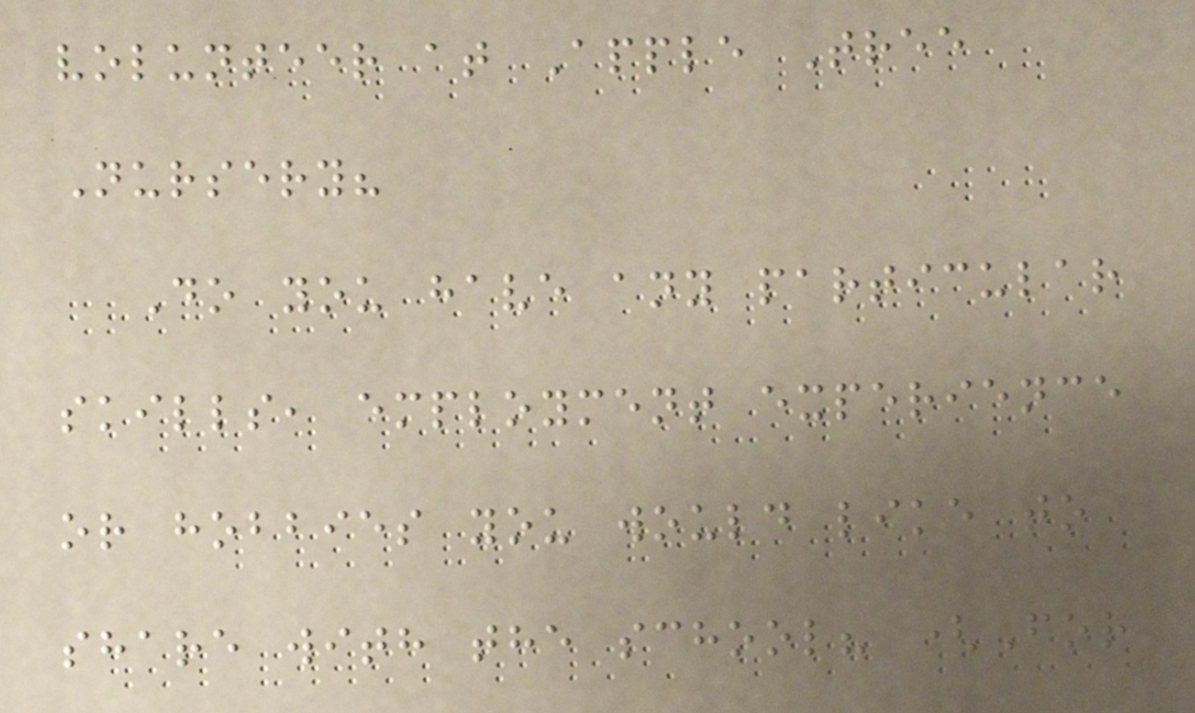volunteer at Apple Tree
Nursery?
Do you have any particular
skills, employment experience
or hobbies you would like to
share with the school? (For
